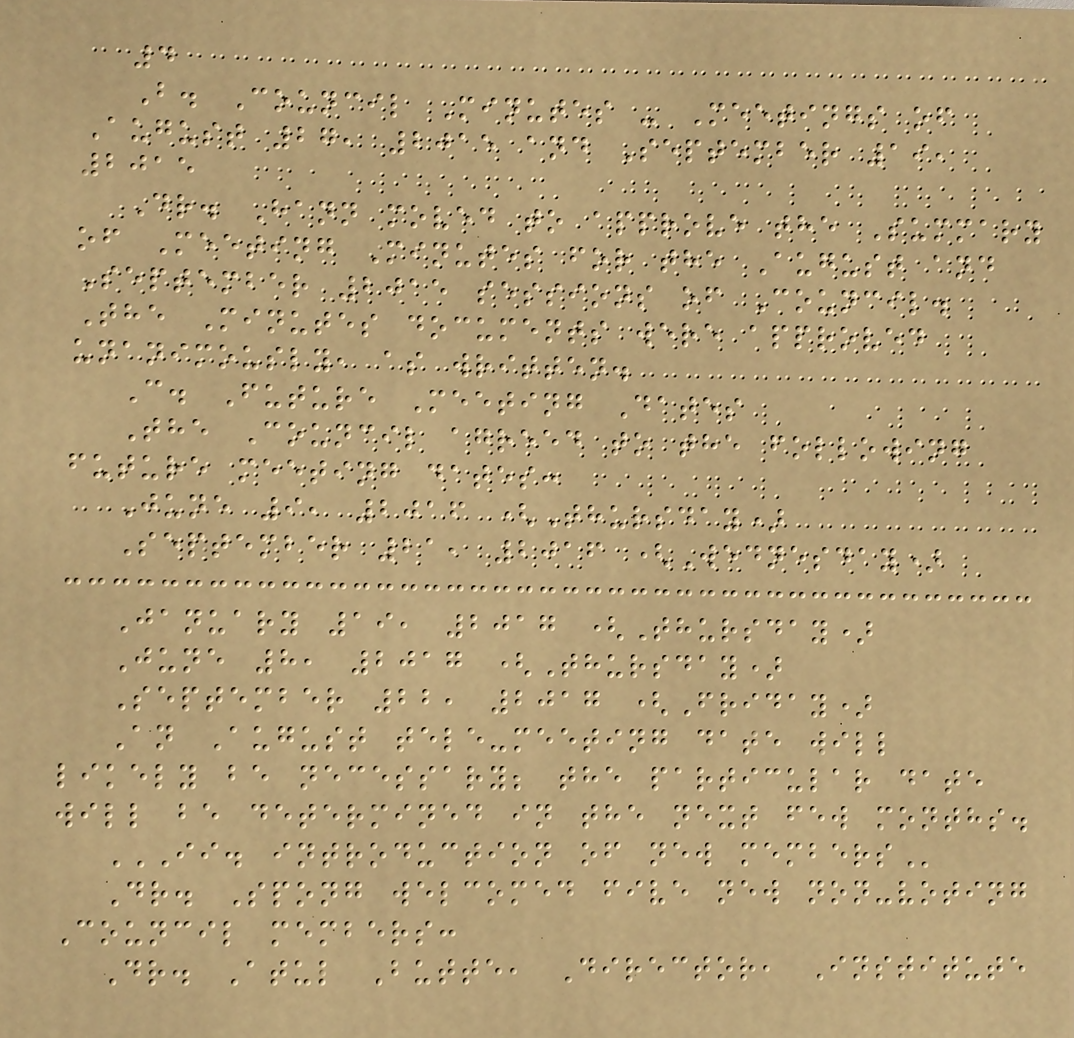4
B. Council Minutes - Meetings of
August 27, 2015 and September 19,
2015
Dr. Hann moved to approve the Summary
of Meeting Minutes for the August and
September 2015 sessions of Council.
The Minutes documents were approved
unanimously, as written.
C. Future Meeting Dates
The Council agreed to the following
future meeting dates:
June 9, 2016 (Thursday)
September 21, 2016 (Wednesday)
January 19, 2017 (Thursday)
June 8, 2017 (Thursday)
September 22, 2017 (Friday)
An August tele-meeting date will
likely be necessary; the particular date
will be determined in the next few months.
II. INTRODUCTION OF NEW MEMBERS
Dr. Spong welcomed five new non-voting
Council members:
Dr. Atul Butte, Director, Institute
